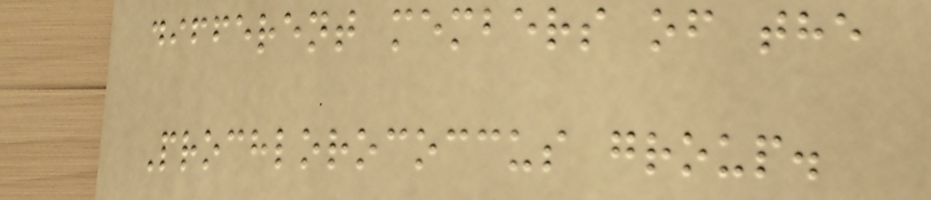different members of the
Prochlorococcus group.
